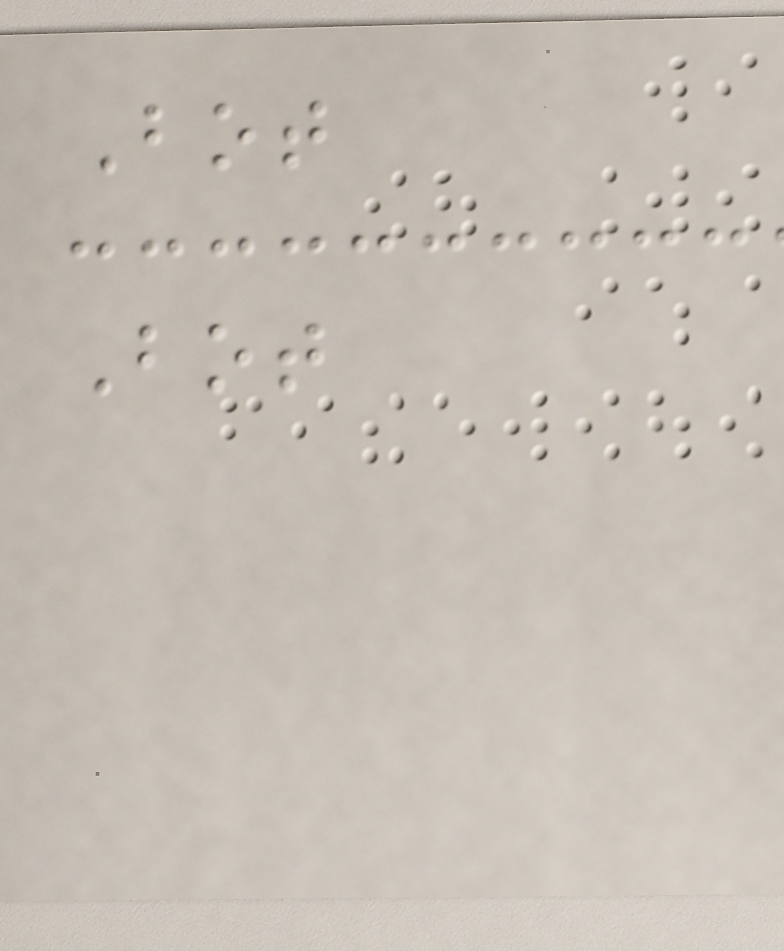Bot
Bot
